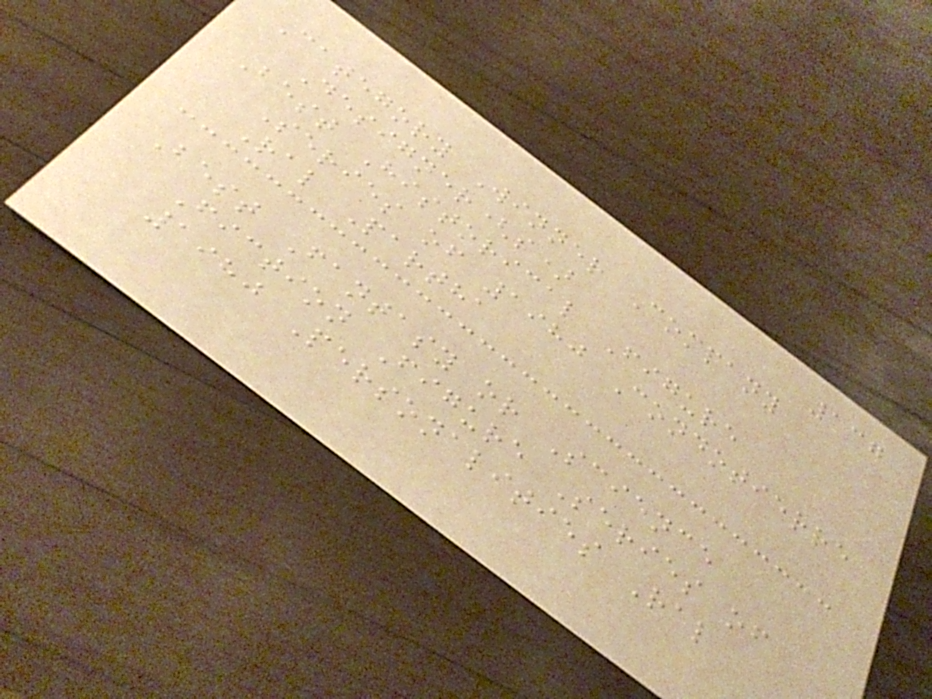137
Category Winner Company
Designer(s)
Best Historical Figure
Series of 1980 Condotierre
Ral Partha
Best Fantasy or Science
Fiction Figure Series of
1980 Personalities Ral
